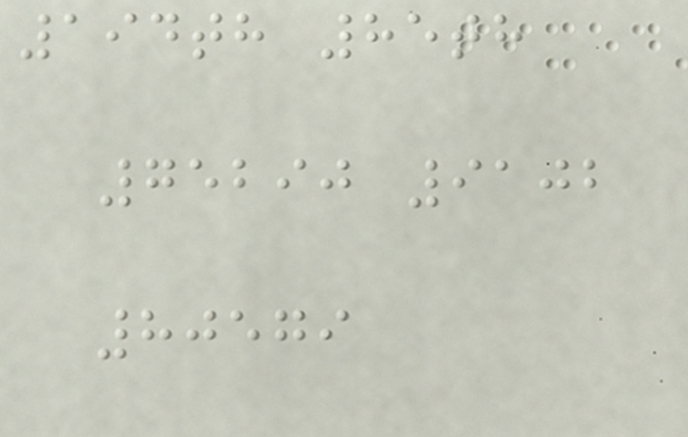194th 85th
75290 9102
80579
